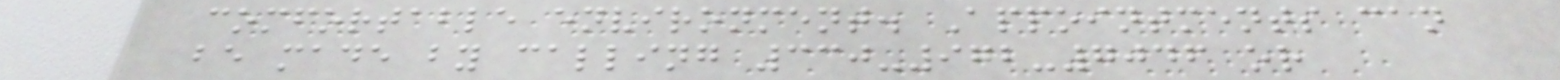comfortable environment. Appointments can
be made by calling 330-972-7046 or
